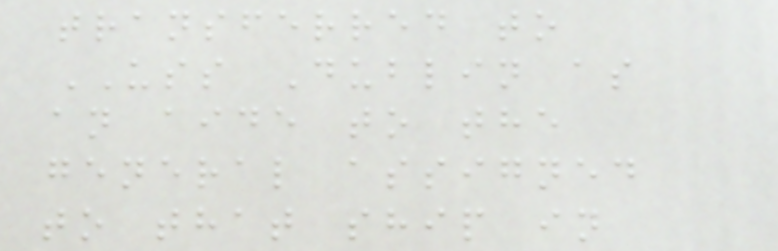transferred to
USS Dublin as
an aide to the
general assigned
to that ship in
